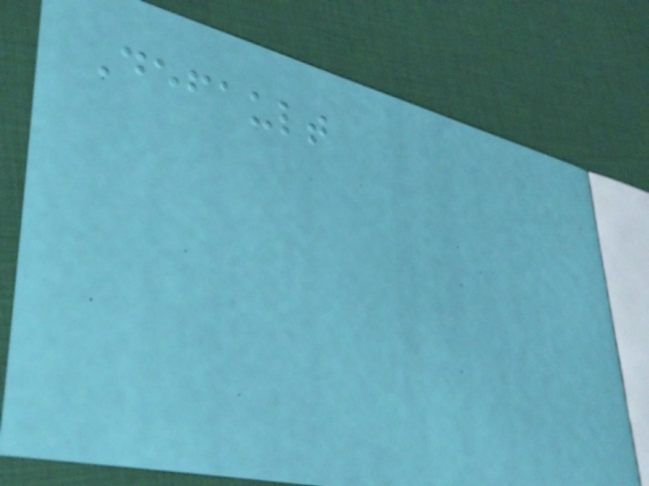Default
